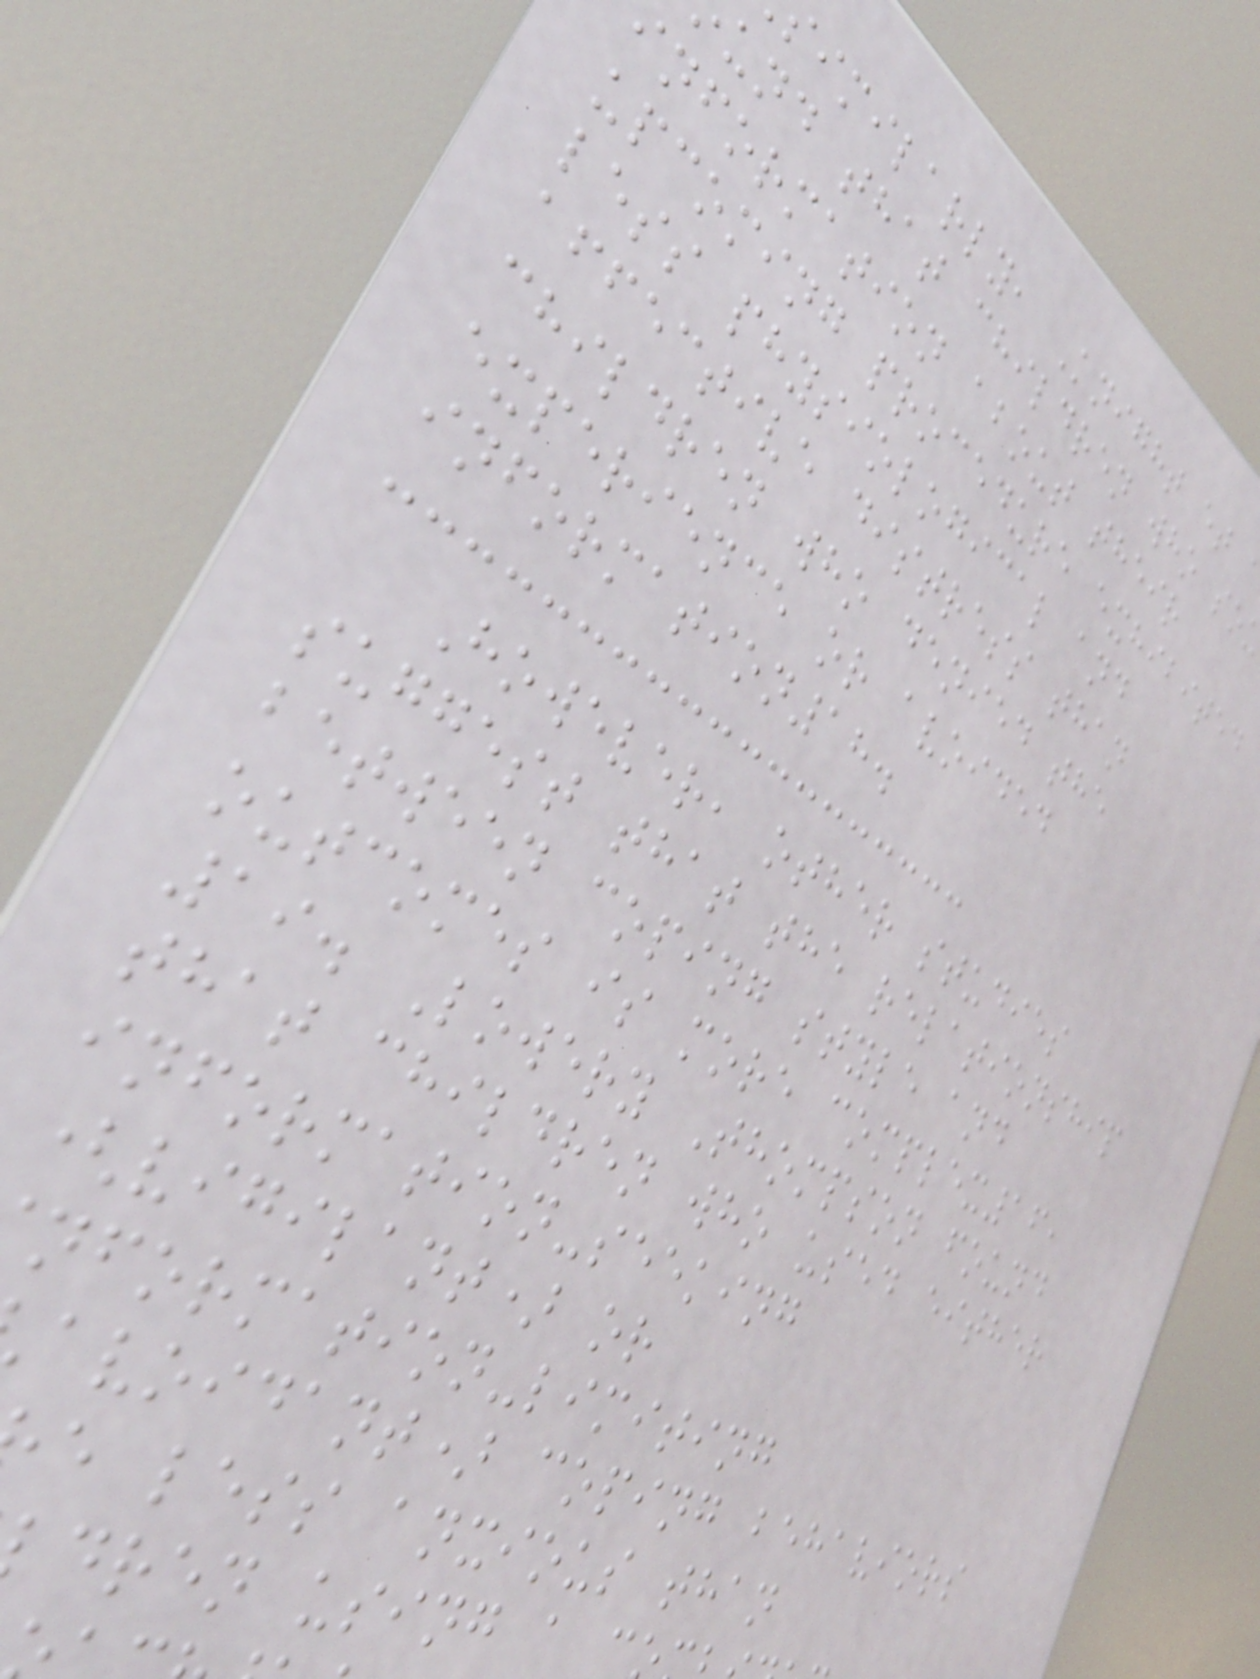imilarly, Knight et
und that children who so
information about their
upcoming procedure exhibited
less physiological and
affective distress than
children who denied the
experience or avoided
information18.
However, other studies
suggest that the relationship
between coping style and
outcomes is more complex16,
19. Lowery Thompson found
that children who used either
information-seeking
(vigilant) or
nformation-limiting
avoidant) coping behaviors
e less anxious than
dren using a c
